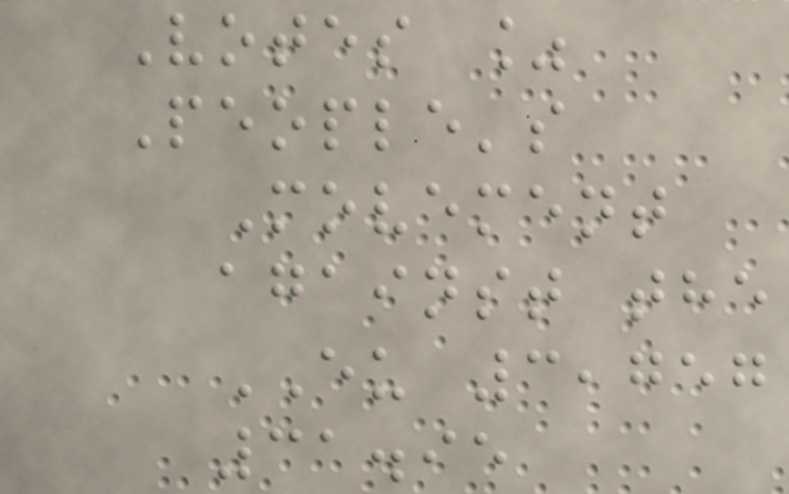Votes %
People's
Movement
against the
EU 3,757
31.95
